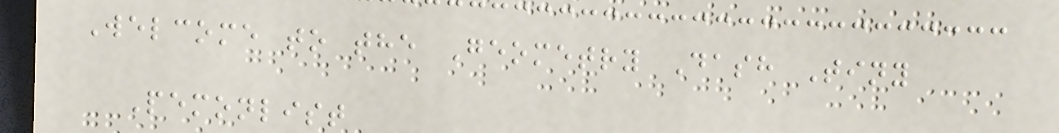Welcome to the Geometry Dash Tiny
Pemonlist
